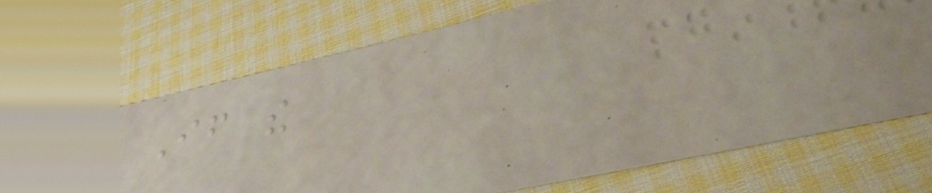If the
